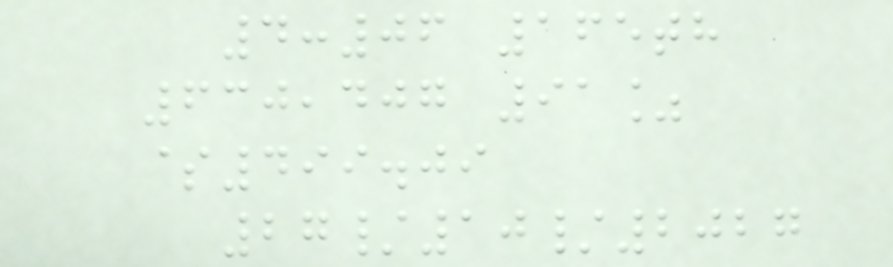4:06 165th
630,407 91%
$499.09
27/10/2027
